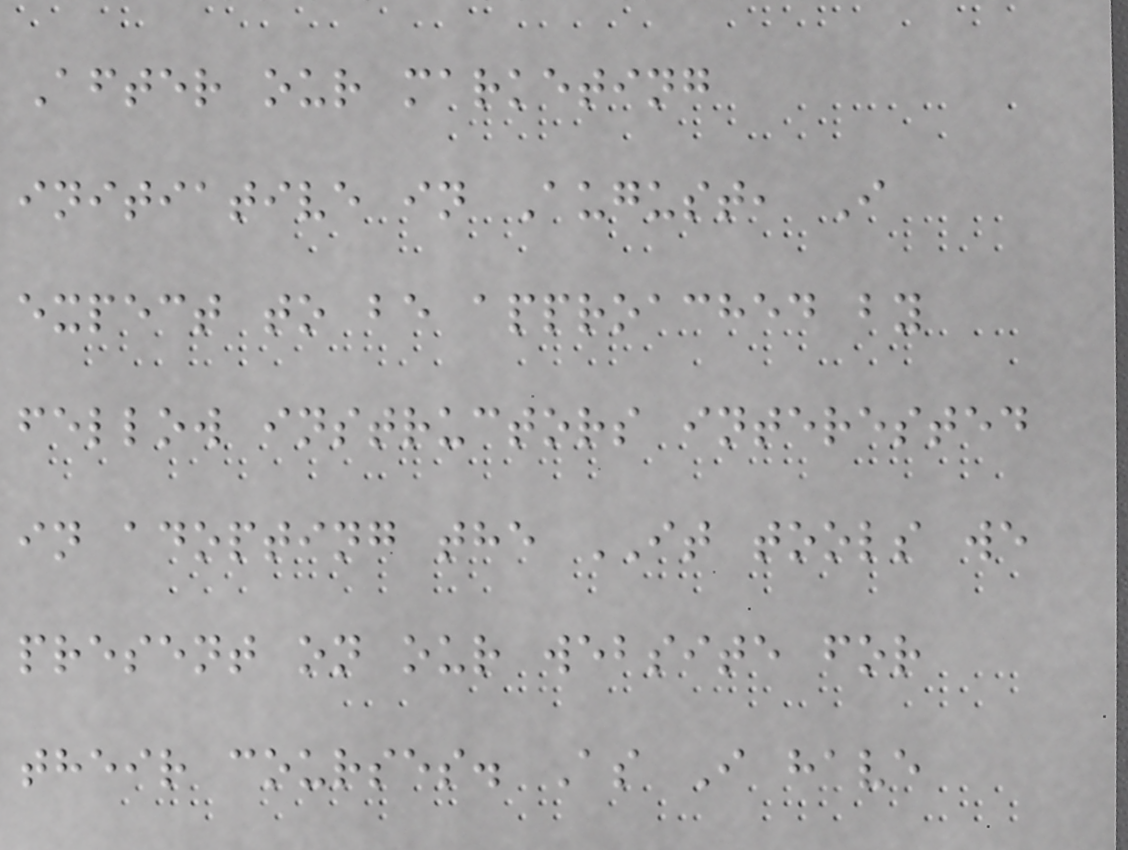After our marketing
initiative in August, I
expect to be approached by
fellow instructors interested
in adopting the IT tools we
present on our website for
their courses. As I have
